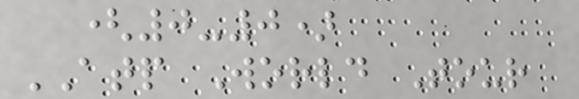(0-0)
ATP World Tour
